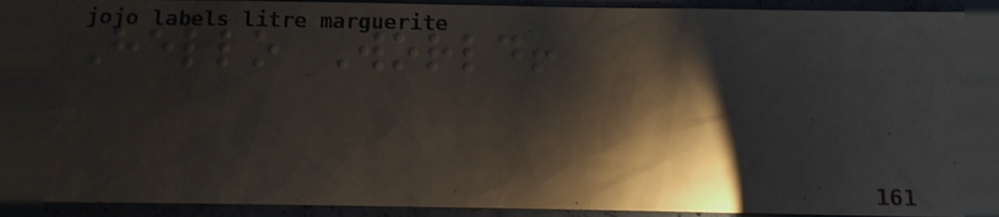Hello World!
